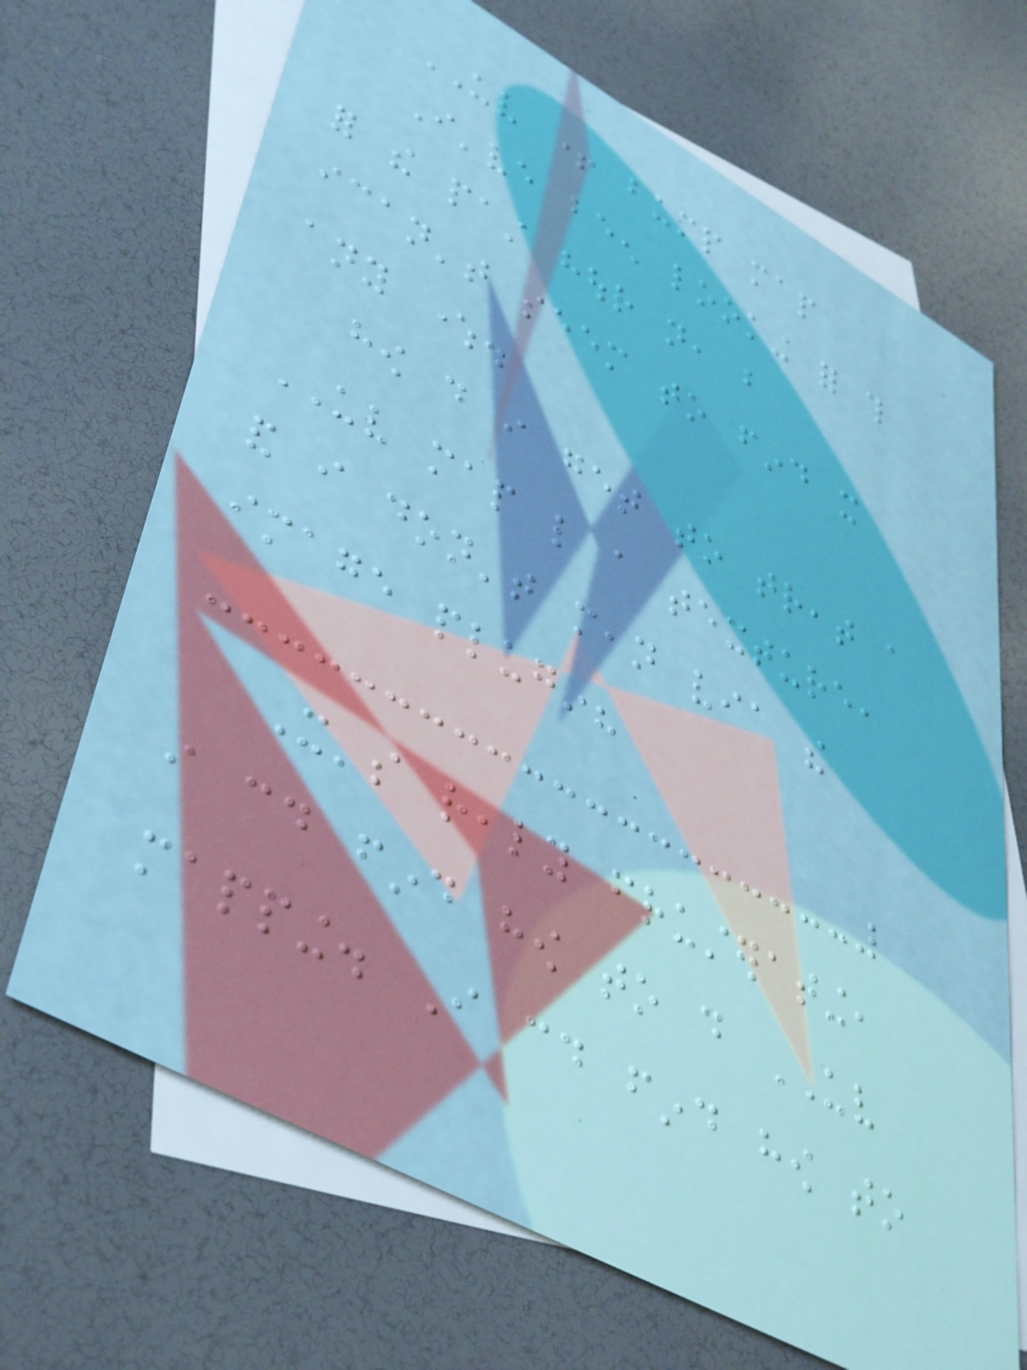UV + bump map
I've been looking for this
for the past hour not, but
ican't seem to find it
any where.
how do i get to treat a
UV map like a texture,
and i don't mean via the
image plugin?
It's realy frusterating,
i could find how to do UV
mapping. I could find how to
